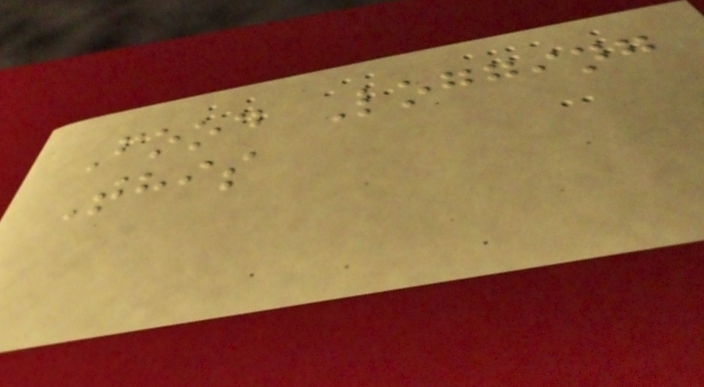Food Logging
This
